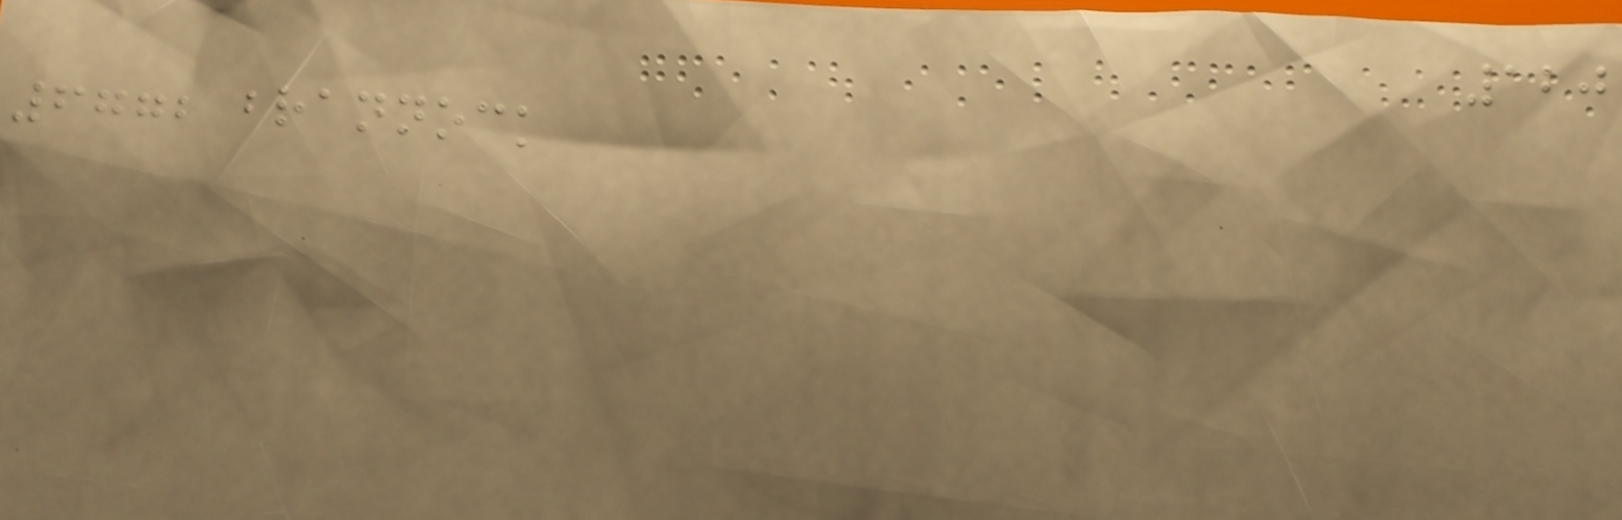120
6772 brannock
